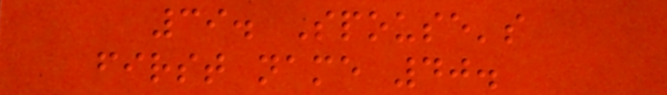39. Spouse's
first name 40.
